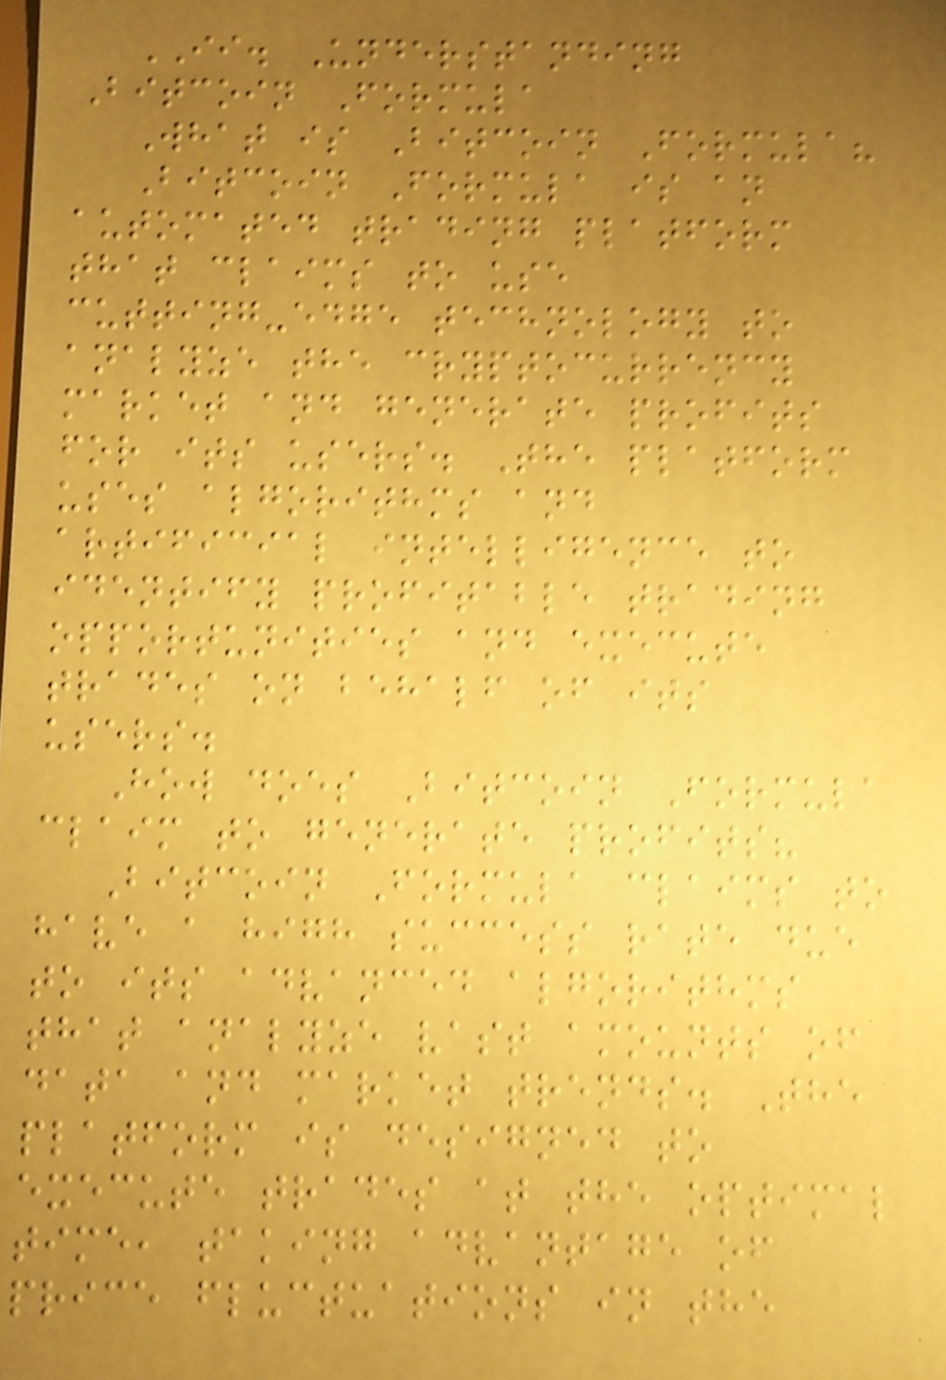II. Understanding
Bitcoin Formula
What is Bitcoin Formula?
Bitcoin Formula is an
automated trading platform
that claims to use
cutting-edge technology to
analyze the cryptocurrency
market and generate profits
for its users. The platform
uses algorithms and
artificial intelligence to
identify profitable trading
opportunities and execute
trades on behalf of its
users.
How does Bitcoin Formula
claim to generate profits?
Bitcoin Formula claims to
have a high success rate due
to its advanced algorithms
that analyze vast amounts of
data and market trends. The
platform is designed to
execute trades at the optimal
time, taking advantage of
price fluctuations in the
